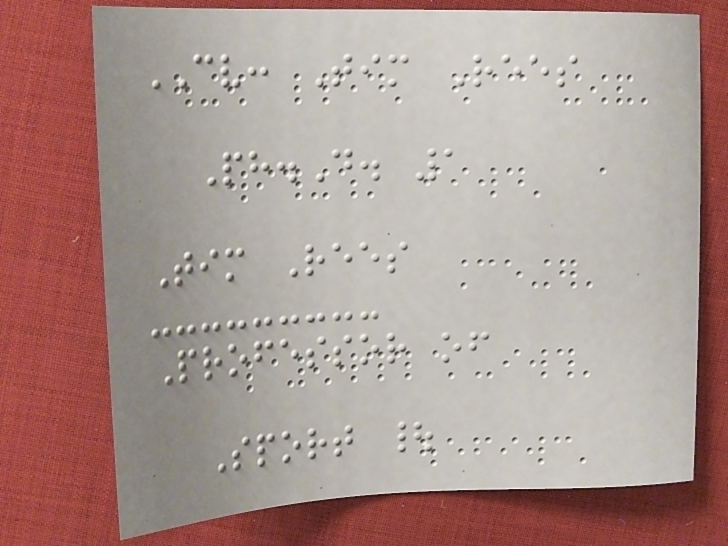CV: Tim Rees
Ph.D. 1
Tim Rees
Professor of
Sport |
